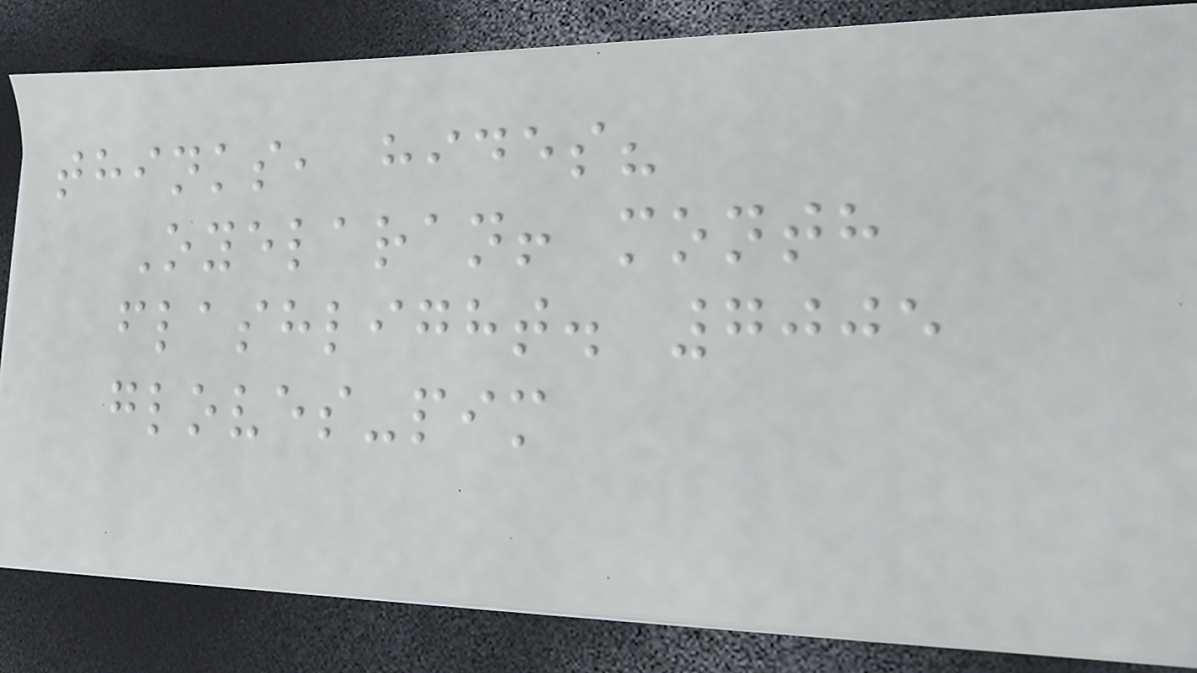thinks, hides?
Oyelaran! month
flashlight. 7005
gloves-pim
